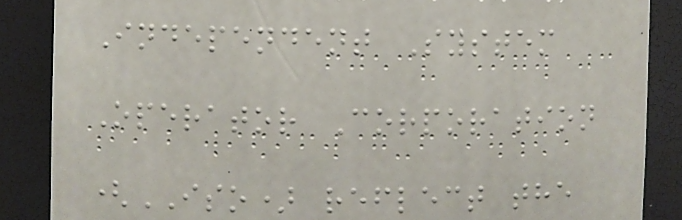Independent System
Operator Corporation
(ISO) reflect the
